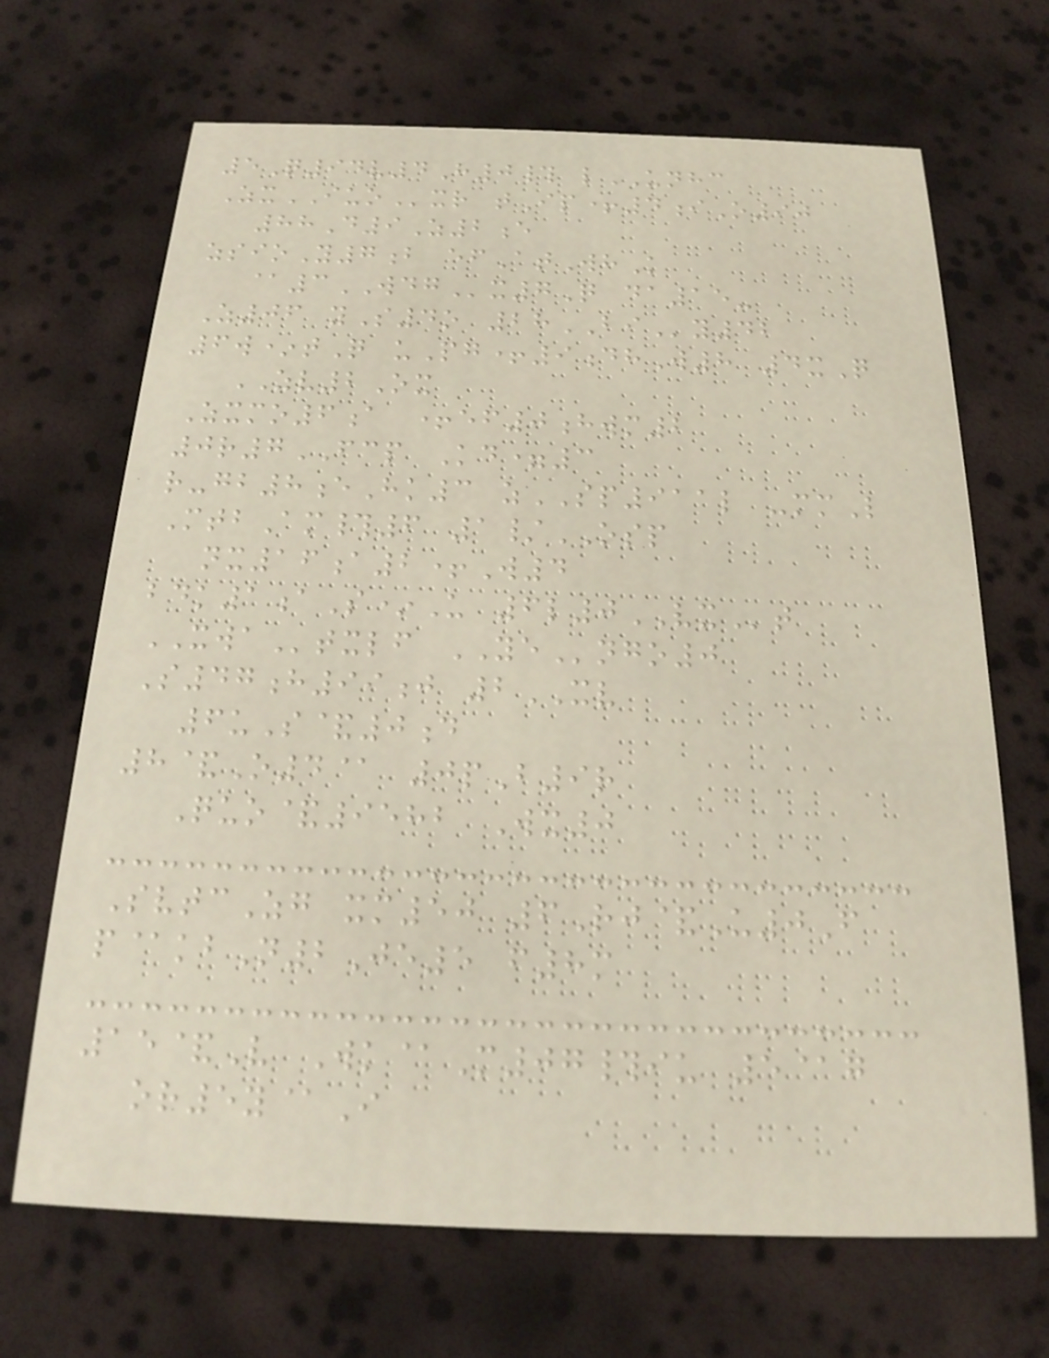5Q94v4H0# lUNHC
ZxIUOxr tIp+4iO90
88D9Z2e
zsioY7b efAtWhK
@3WDGx7Q da15-
Z06 yS4o 28BIy42
6w*tQ uPg+9dhW8 4xQ
ZV2Ox
Zxmo6a +ef0hwm2
0r7FCP Kd=3
r-gb8eHk3 zSP911l -mmL
MtbAm#6 1/OSP
nx16a2+W4
bdk1aS*U 6l0VXt
XWAtxlf YEngo0
S47h99j 2XV
6uS&0d
8&O4@ 0pB9r
Quo&9582 Wx0
SvtcZg xm50 6Rj&U0F
p@kbN2Je5 f8m
15&V Wk@M07#iu 5@g
or5y@I
